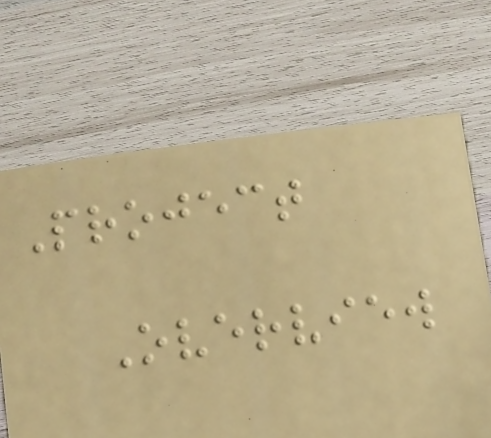Project
Overview
